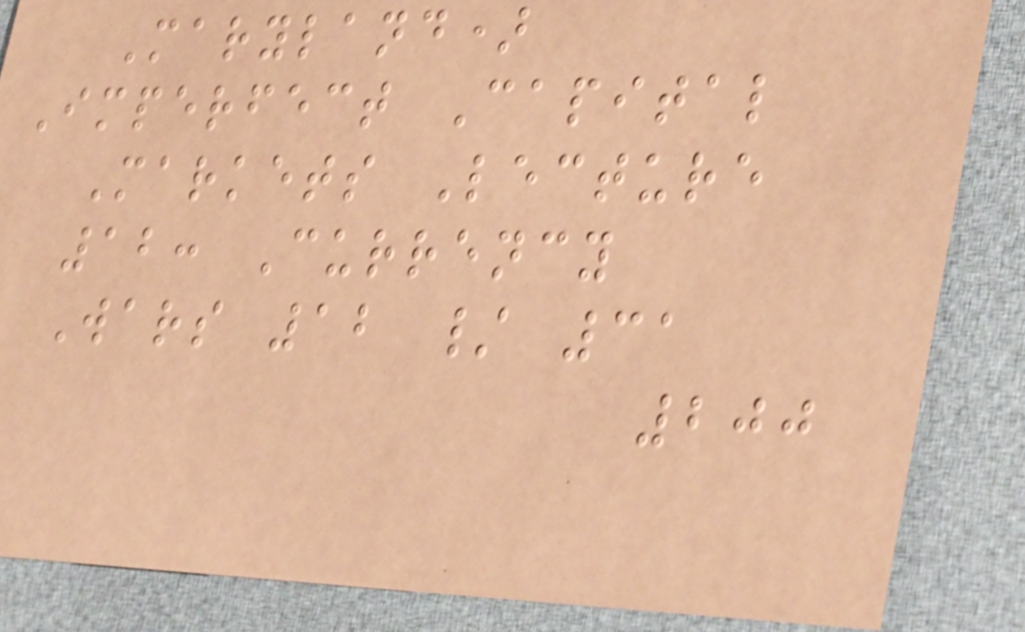Maryland)
Imperfect Capital
Markets Lecture
12: Currency
Wars 12 / 31
200
